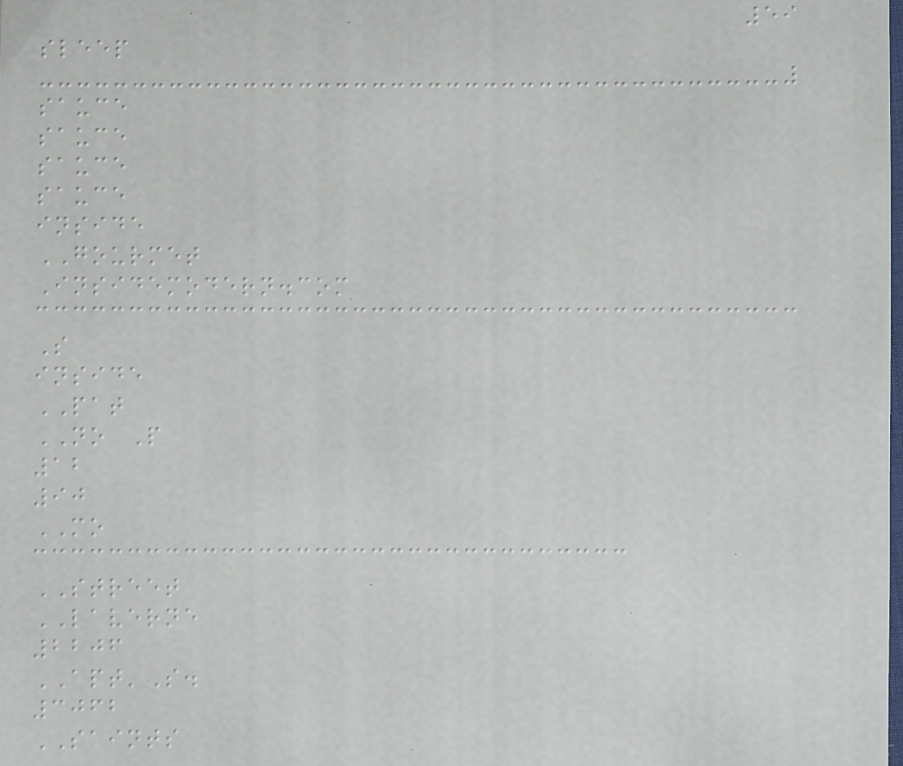59
sleep
sauce
sauce
sauce
sauce
inside
GOURMET
Insidemodern.com
S
inside
PAT
NO P
12
90
MO
STREET
LAVERNE
2206
APT'S.
3062
SAINTS
